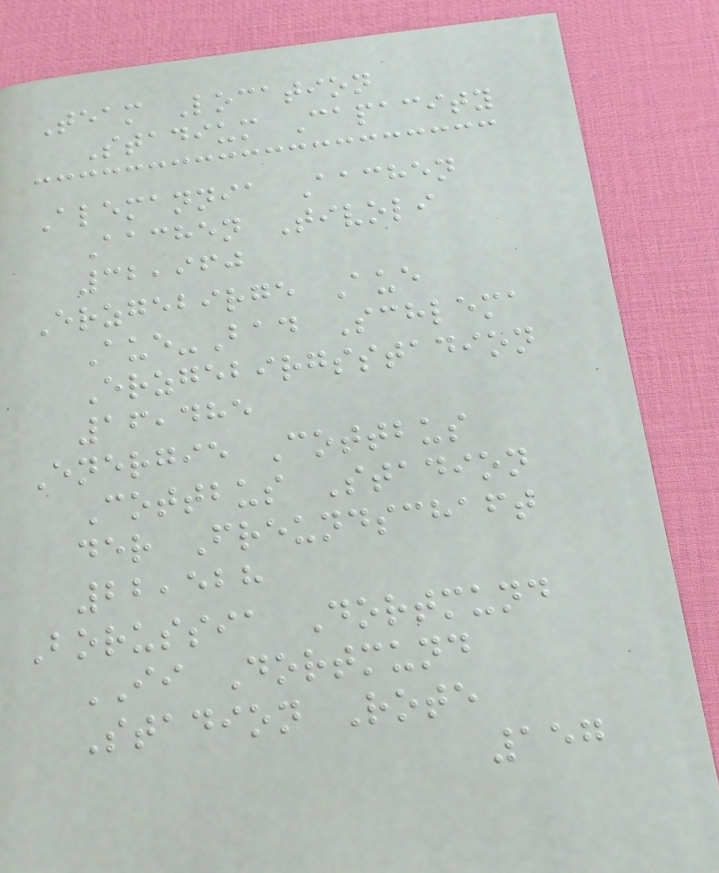Team Location
Stadium Capacity
Alemannia Aachen
Aachen Tivoli
32,960
Erzgebirge Aue
Aue-Bad Schlema
Erzgebirgsstadion
16,485
Energie Cottbus
Cottbus Stadion
der Freundschaft
22,528
Borussia Dortmund
II Dortmund
Stadion Rote
157
